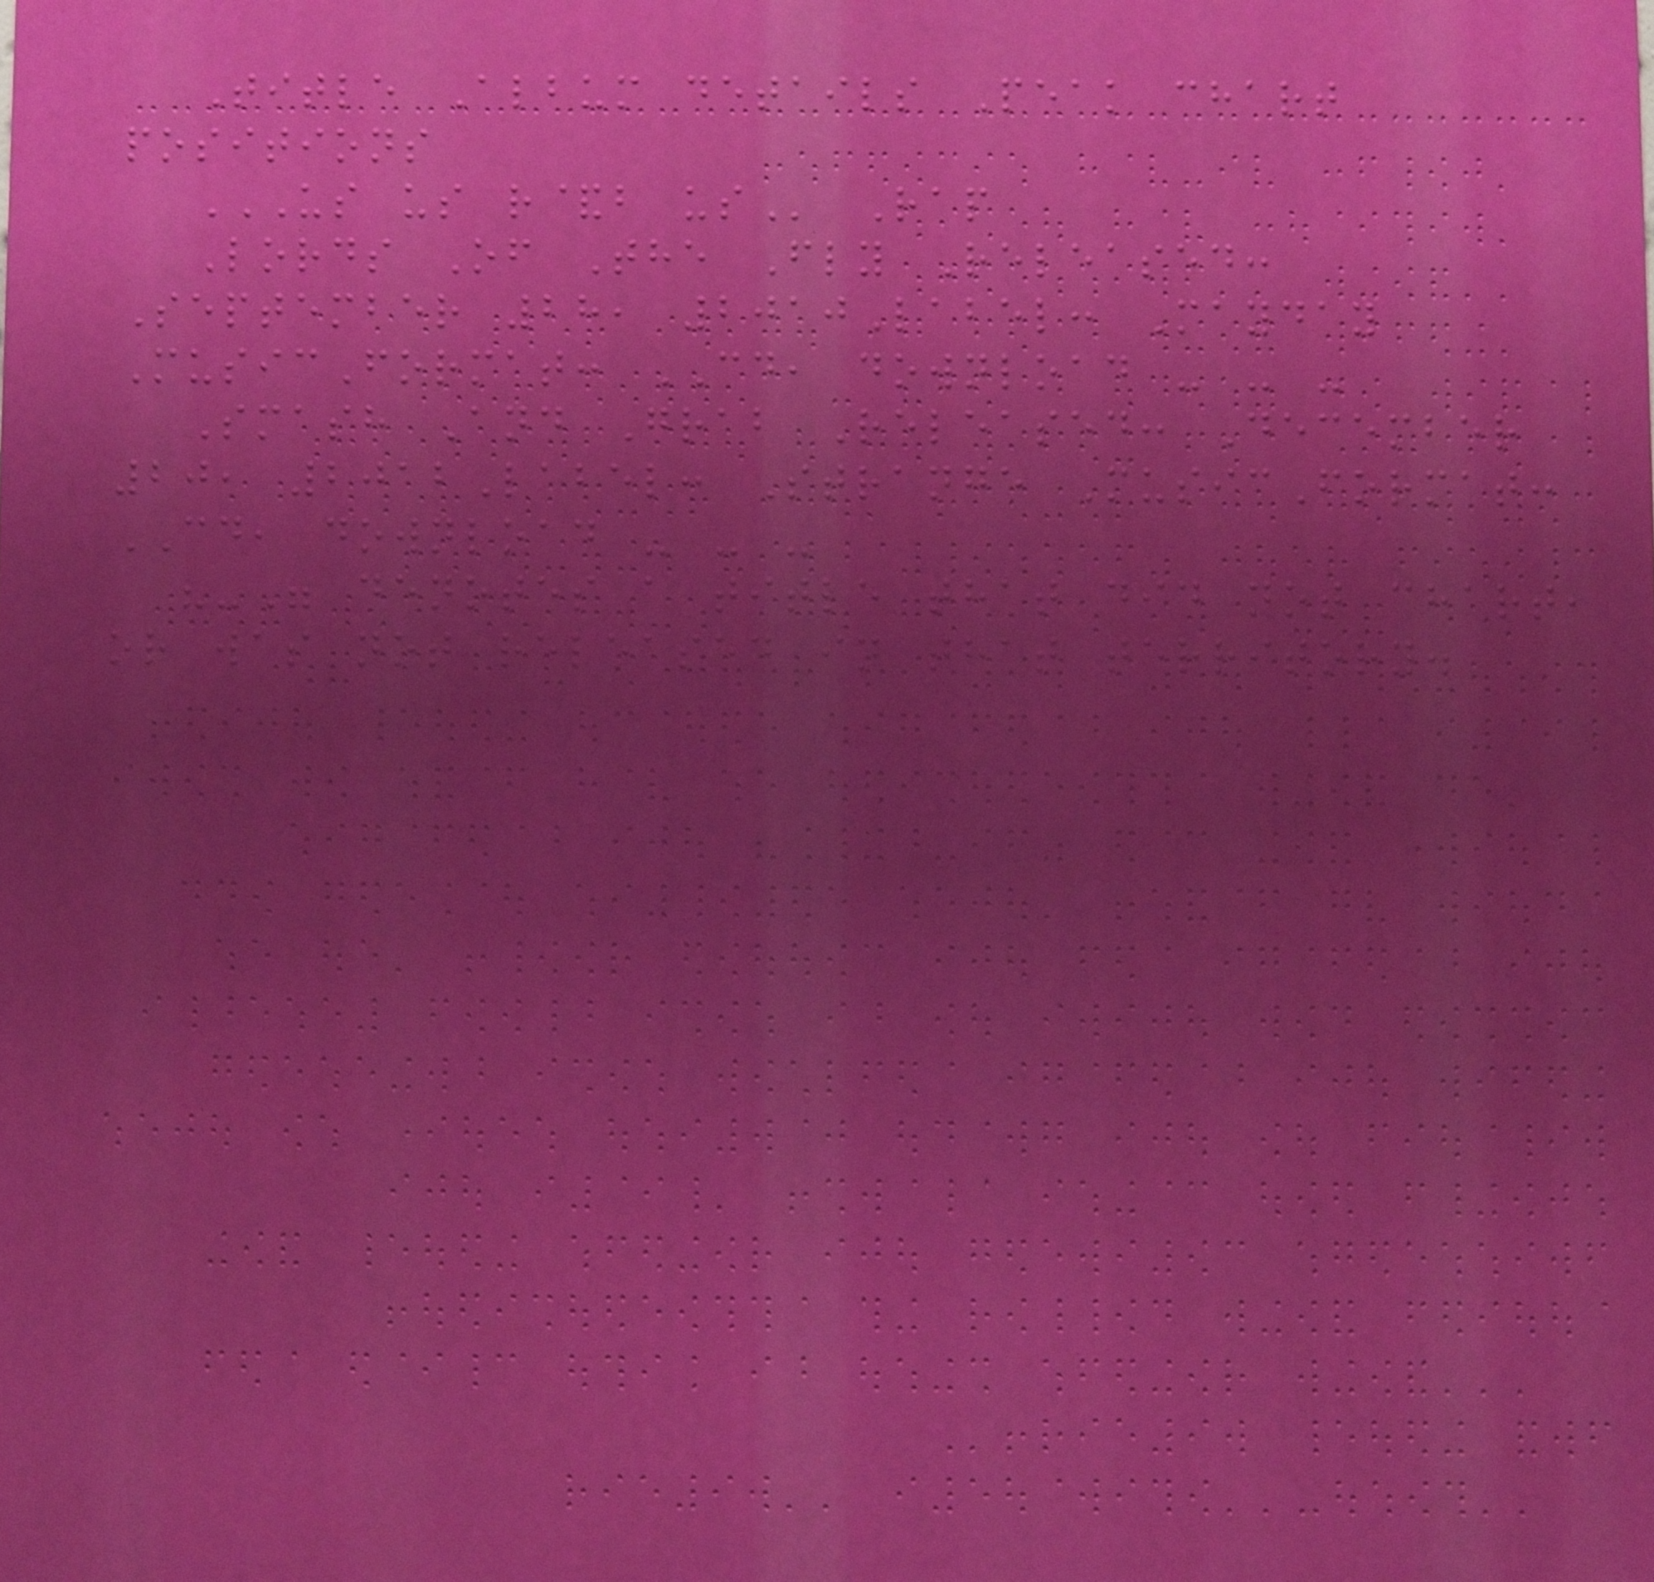Title Album details Peak chart
positions
US US R&B US Rap
Lords Of The Fly Released:
September 28, 2010Label: Mayday
MusicFormat: CD, download - - -
Smash And Grab Released: December
20, 2012Label: Strange MusicFormat:
CD, download - - -
"-" denotes a title that did not chart,
or was not released in that territory.
